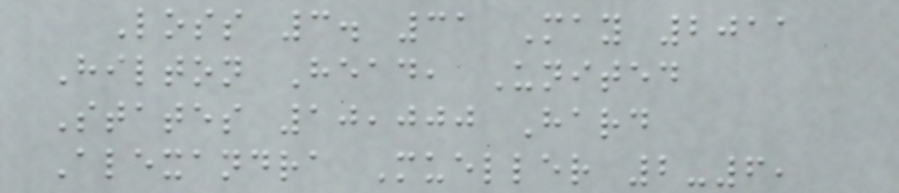Loss 3. 31 May 2011
Hilton Head, United
States 10,000 Hard
Alexandra Mueller 2-6,
